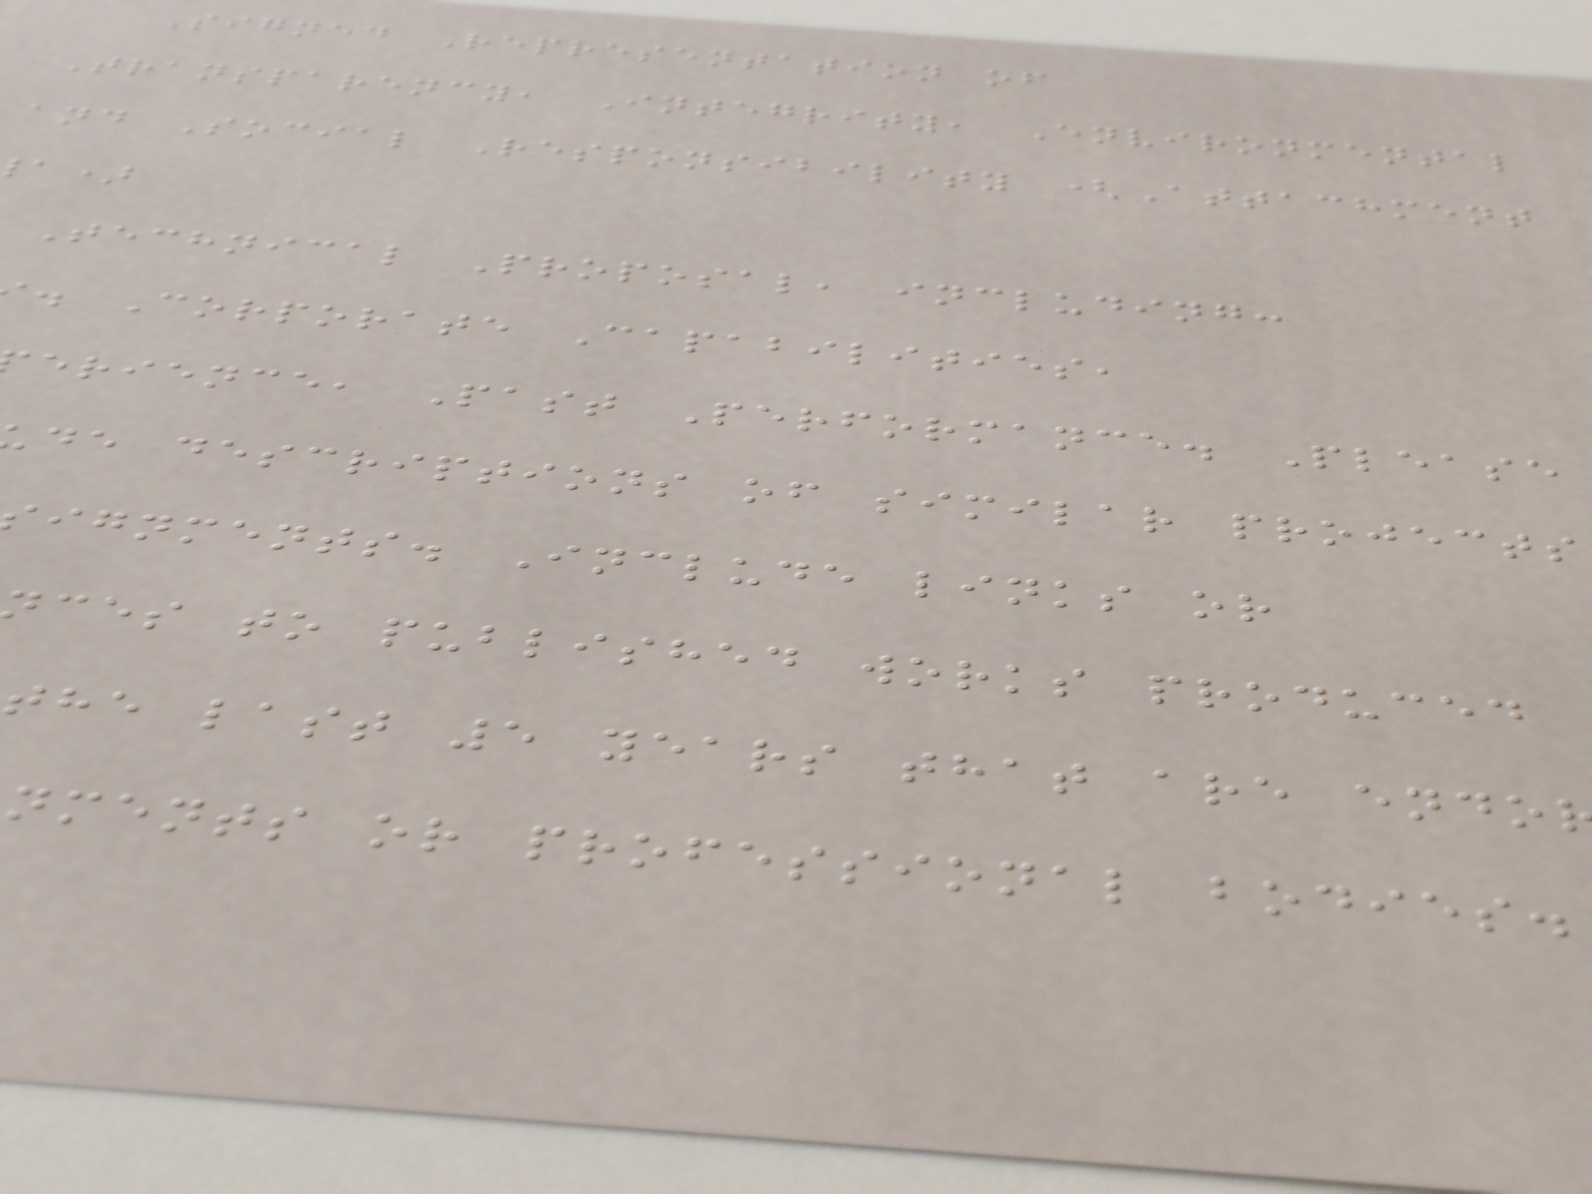Signed Representation of
Transparency, Integrity, Environmental
and Social Responsibility (Attachment
Technical Proposal, including:
. Corporate Capabilities,
erience, Past Performance. Please
de descriptions of similar projects
ignments. Include links or
ces to published works produced
the last 5 years that are endo
nments or professional bodies.
